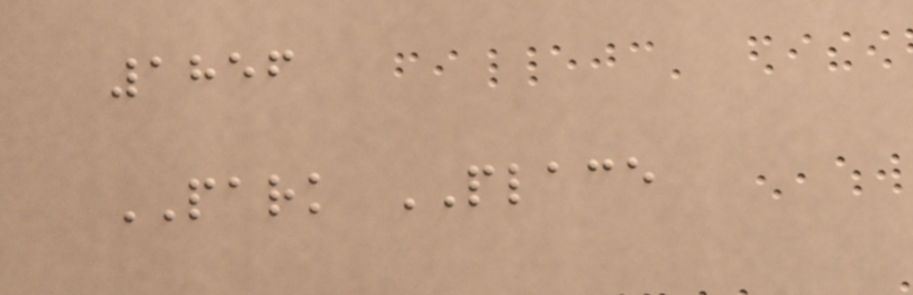1856
PARK PLACE
